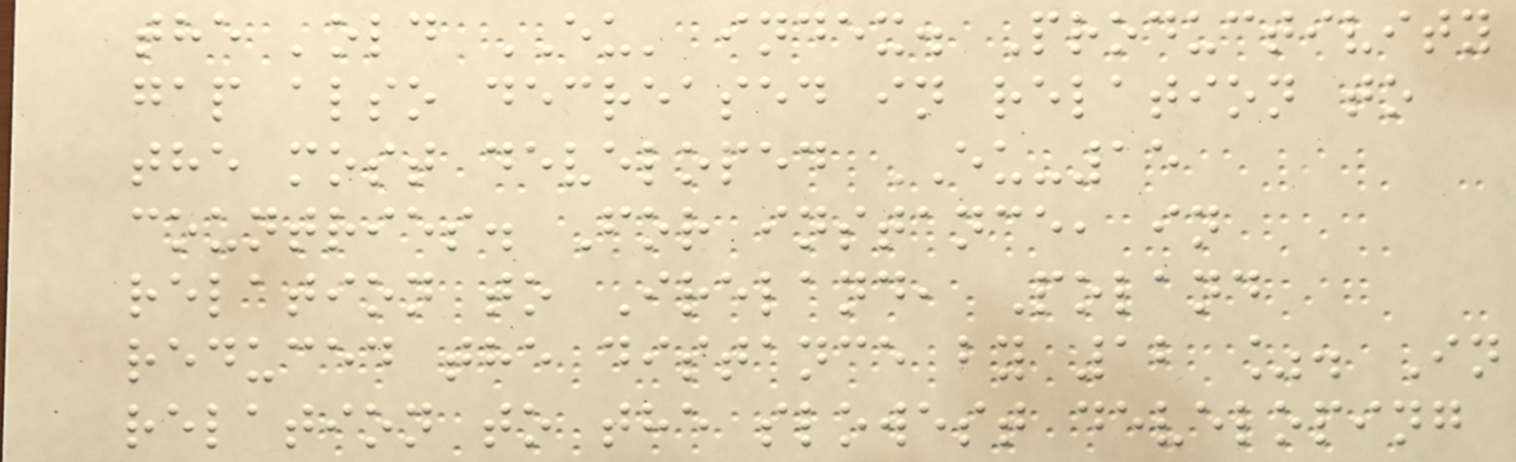the 'old EU' index. Productivity
gap also decreased in relation to
the most developed EU-15
countries. For instance, in
relation to Ireland, Poland
reduced the distance by 12 %. In
relation to the slowest developing
